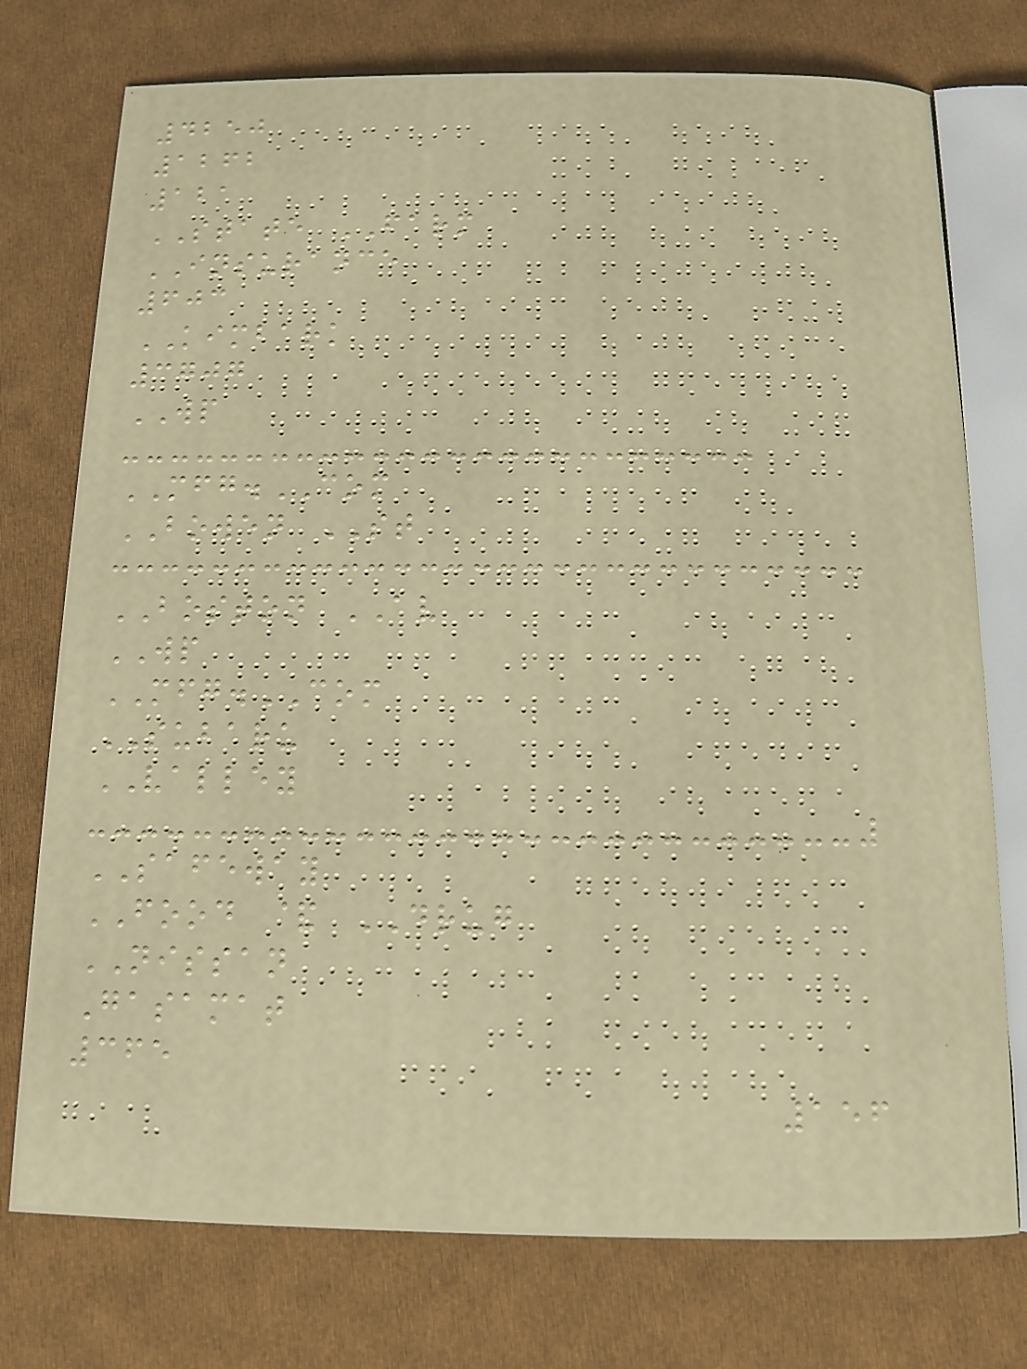4250
1262
121
STATE FARM
INSURANCE
603
KIMBARK
3707
WP
MFG.COM
BOWEN ST
BOSTON AV
WP
MFG.COM
SUBARU
VALLEY
SAFEWAY
FOOD & DRUG
NISSAN
Gasamat
365
156
